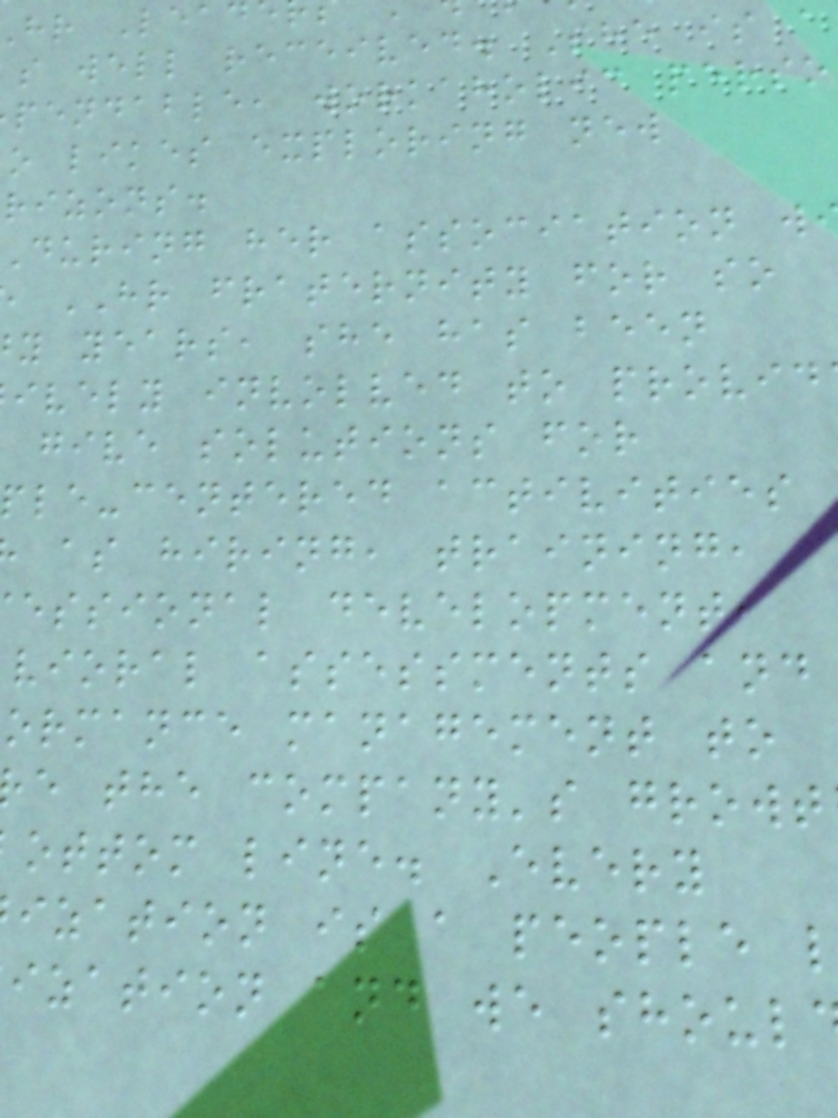hr Lead
s well received. She is a
pendable, workaholic perso
o likes exploring new
rizons.
during her association w
HR fraternity for so
y years, she has been
ively involved to provid
give solutions for
ple-centered activities
as hiring, training,
essional development,
vioral assessments and
ormance management to
e the company's growt
ottom line. Every
ization is a people
ization and we shoul
